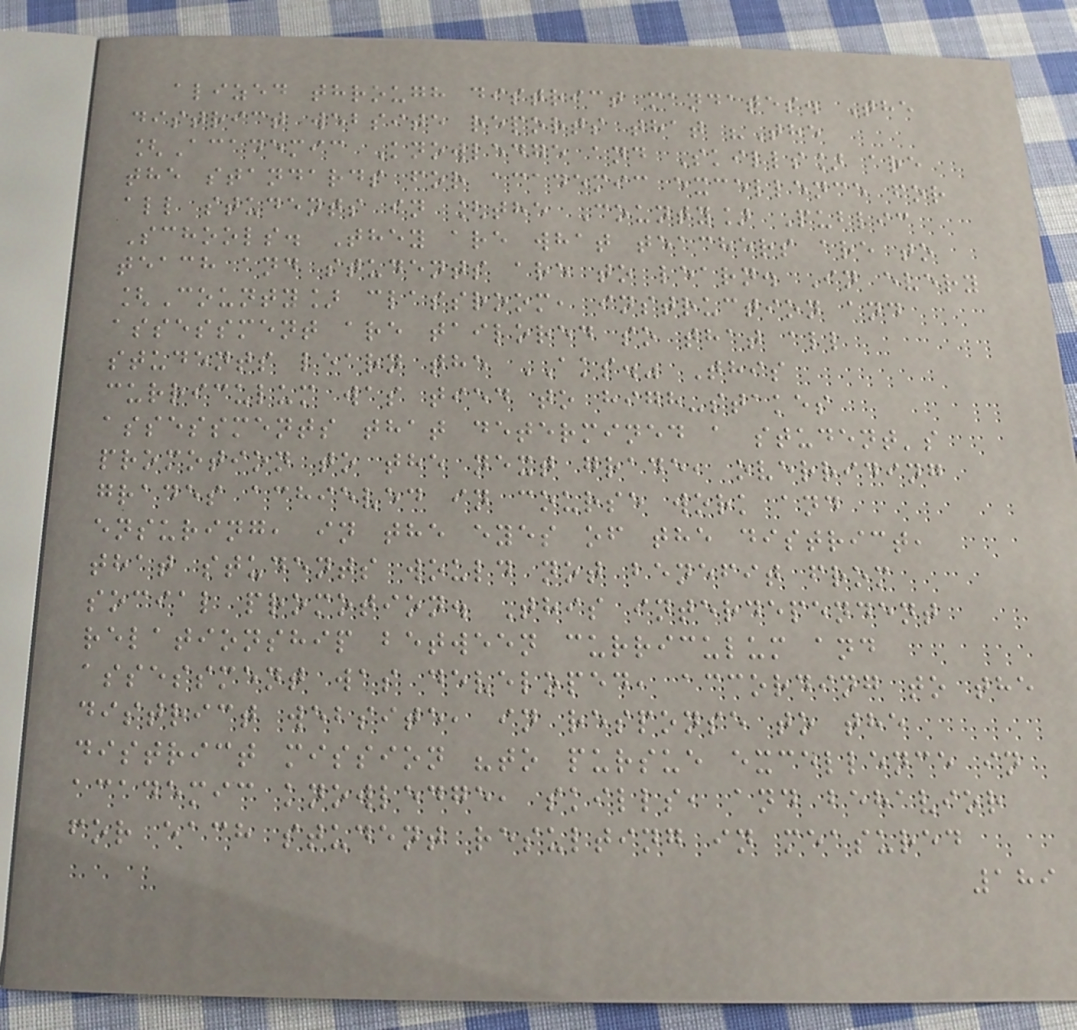alized through district mandates. The
district website reports that "The
[Academic Knowledge and Skills] are
the standards for academic excellence for
all students in [the County] Public
Schools. They are what teachers are to
teach and students are to learn. In every
[County] classroom, instruction and
assessment are tailored so that all
students learn the AKS." This
curriculum was tied to high-stakes
assessments that determined a student's
promotion to the next grade, overriding
grades achieved in course work and
ensuring, in the eyes of the district,
that students would not benefit from
social promotion. This interdependent
relationship between curriculum and
assessment was developed, according to the
district website, in response to the
district mission "to pursue excellence in
academic knowledge, skills, and behavior
for each student resulting in measured
189
